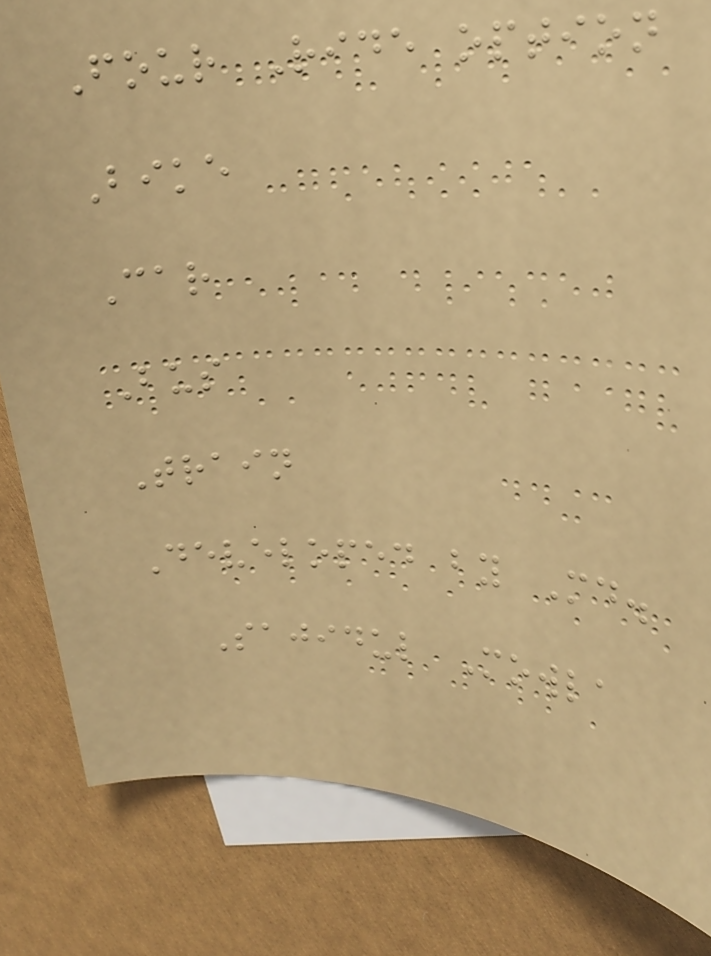Four Ride option
Bike
Car
Bus
Train
Developed by Md.
Sajidul Mowla
